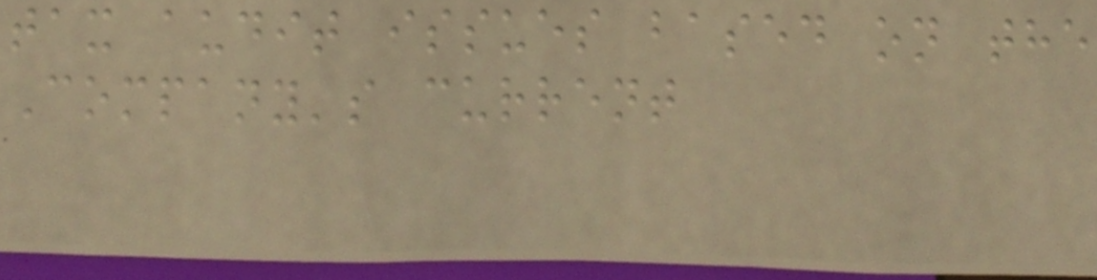tax audit issues based on the
Company's current
